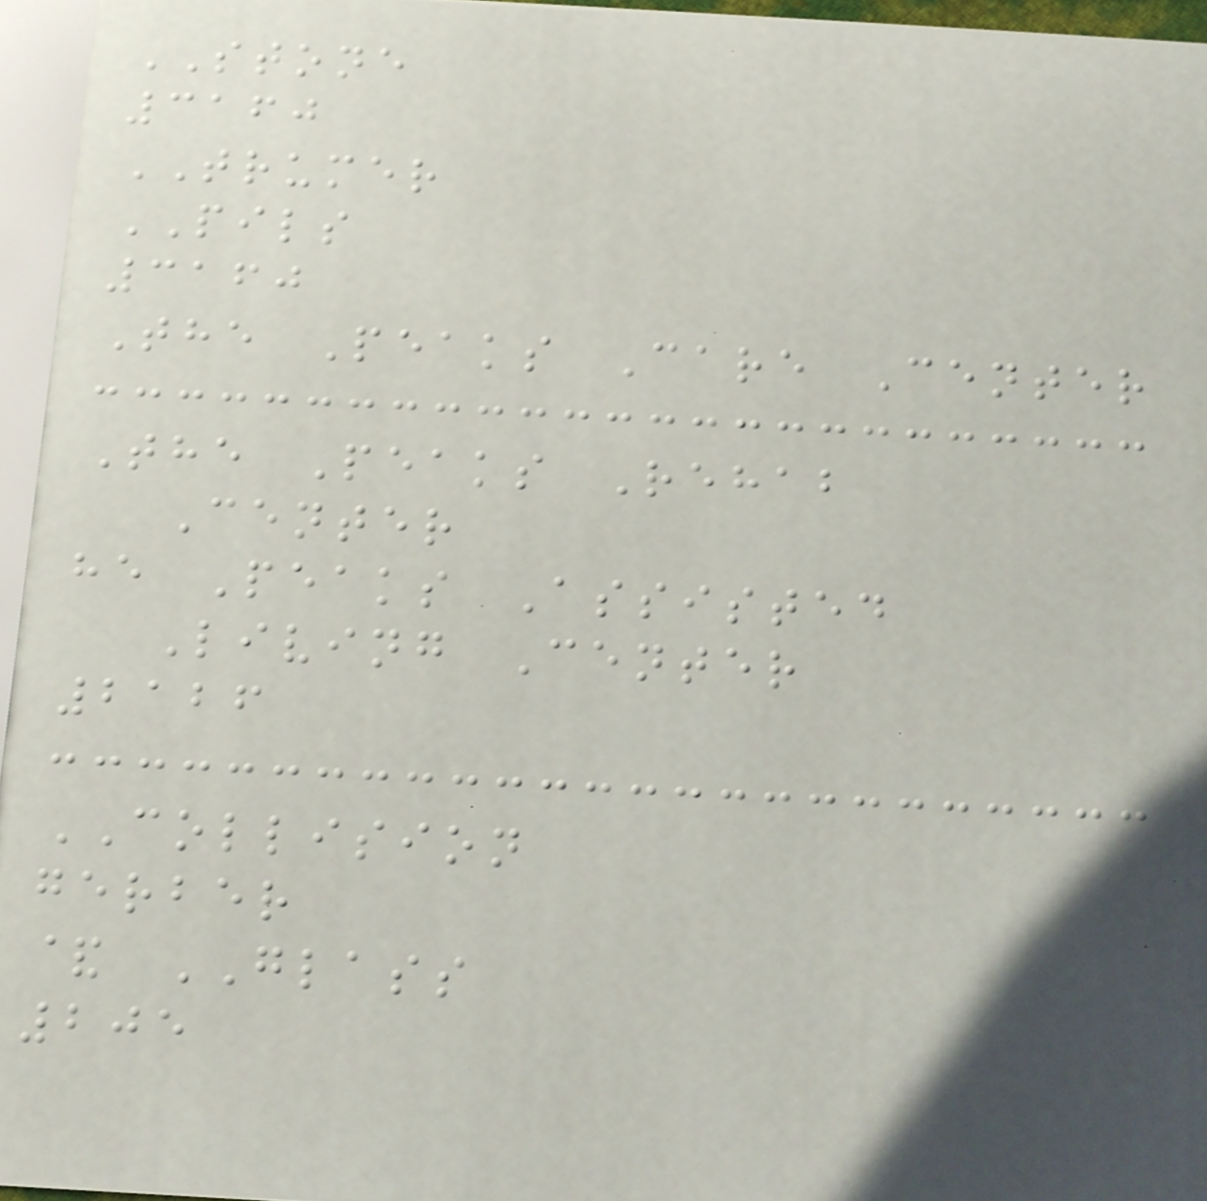STONE
3160
TRUMER
PILS
3160
The Peaks Care Center
The Peaks Rehab
Center
he Peaks Assisted
Living Center
2126
COLLISION
gerber
& GLASS
205
